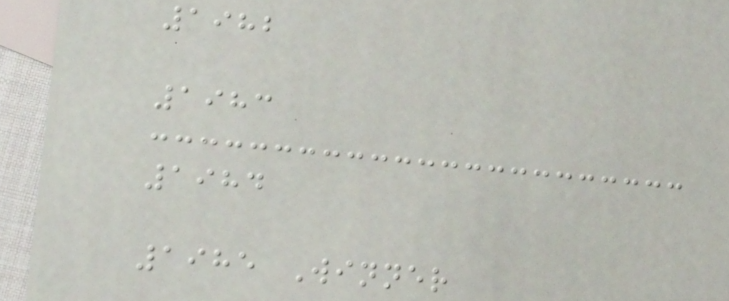1982
1983
1984
1985 Winner
